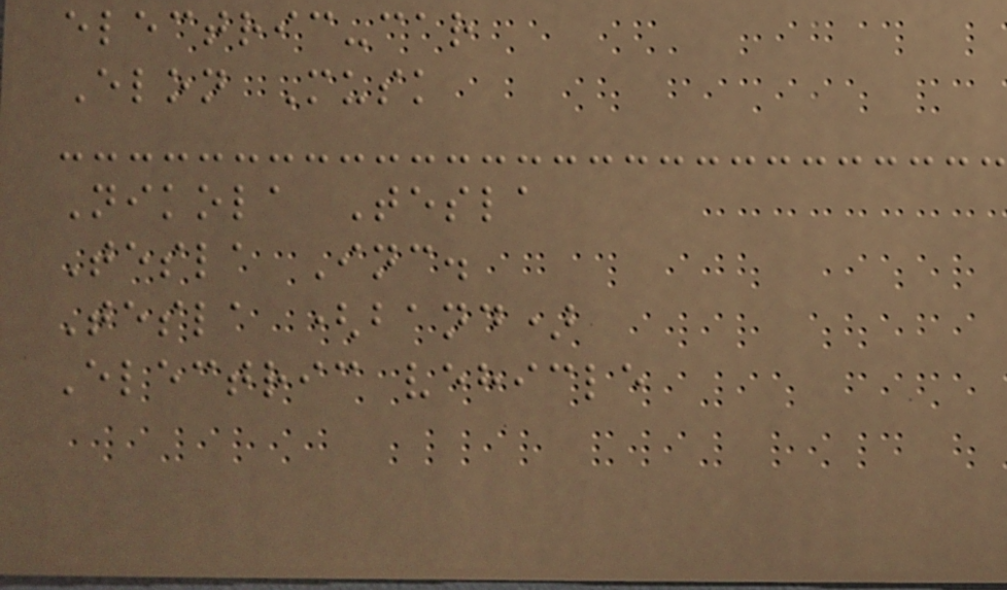electric-car
Elon Musk
Nikola Tesla
Tesla Inc.
Tesla (band)
Electric vehicle
